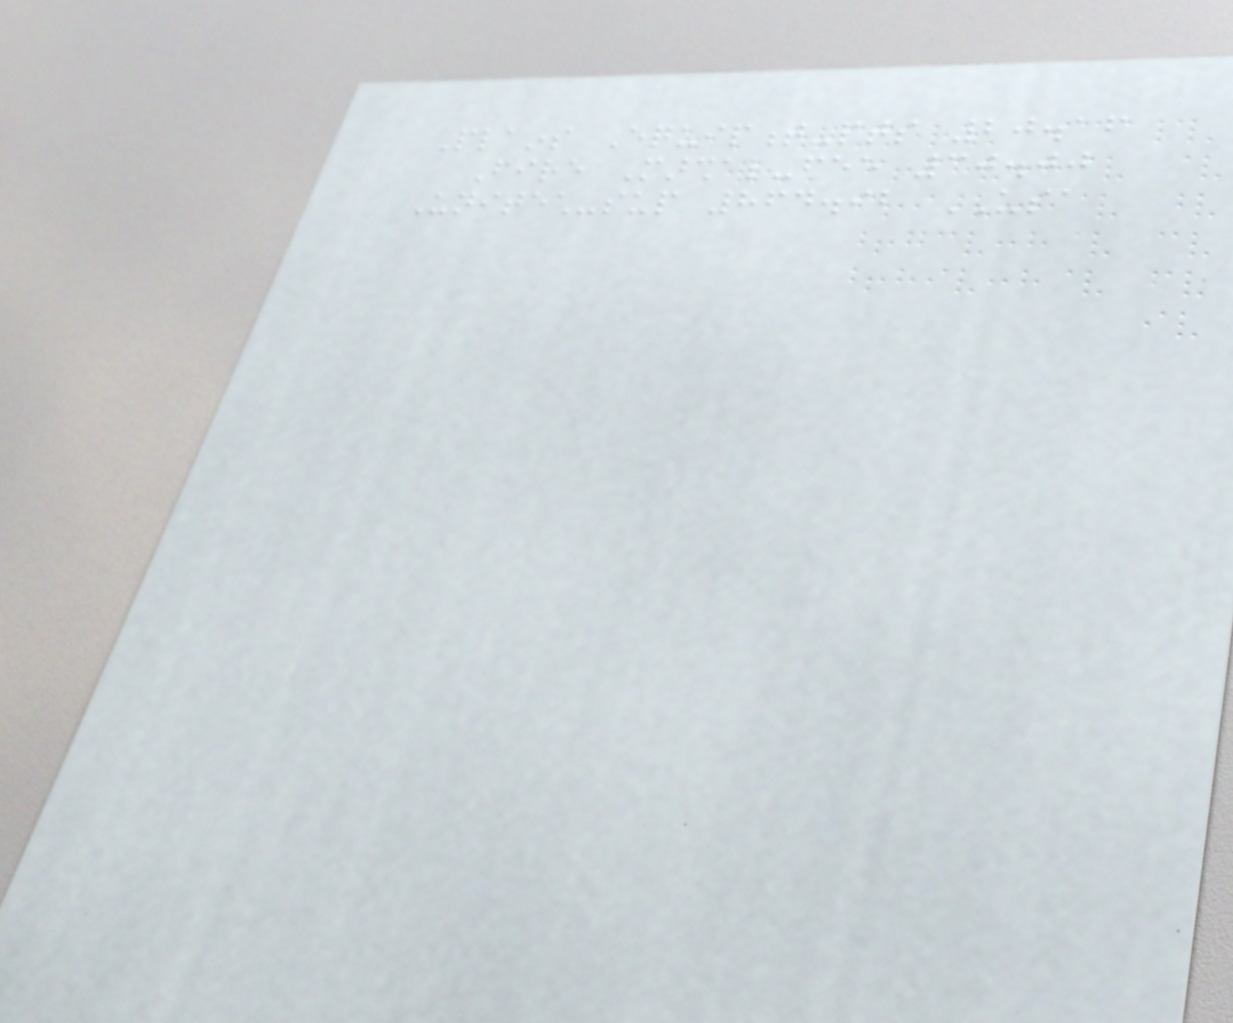Plains Equipment-pts 20.16
Fire Marshal-fee 30.00
Unitech-sup 864.92 USA
